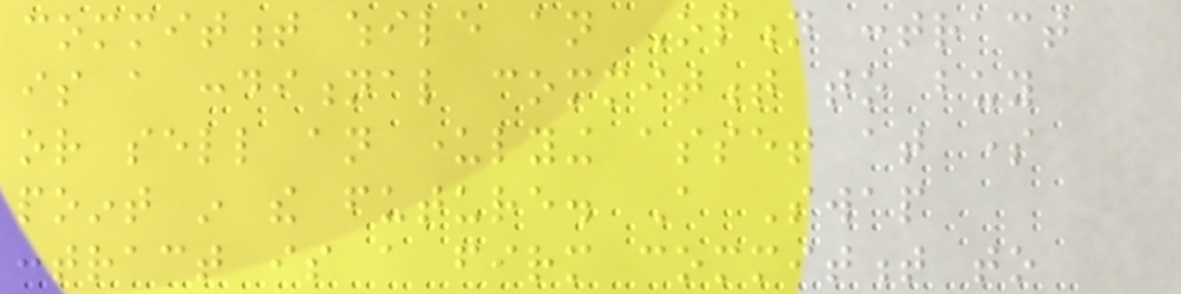commitment while an Option contract
is a conditional commitment to buy
or sell an underlying asset at some
point in the future. A Swap
contract is a firm commitment to
